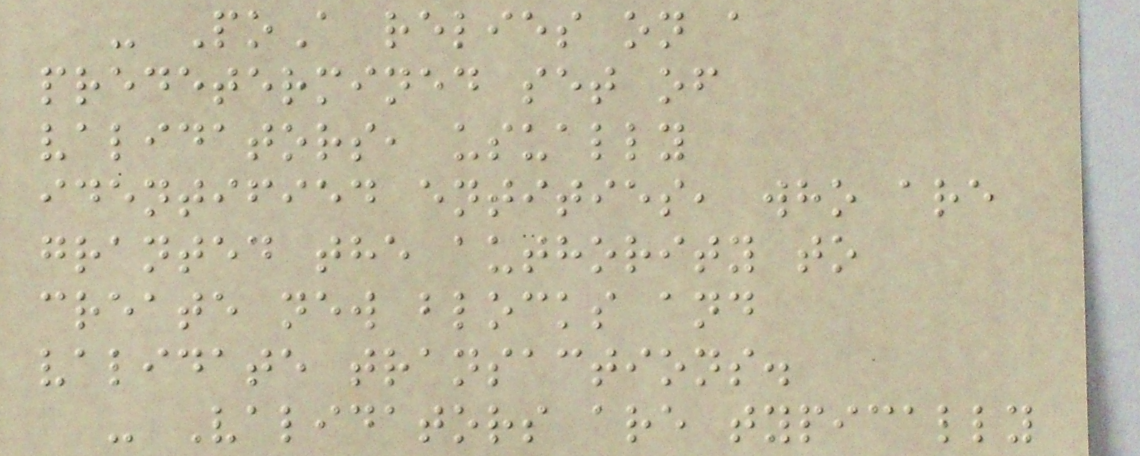- PoA relies on a
predetermined set of
validators, usually
identified entities, who are
granted the authority to
create new blocks and
validate transactions.
- Validators are typically
